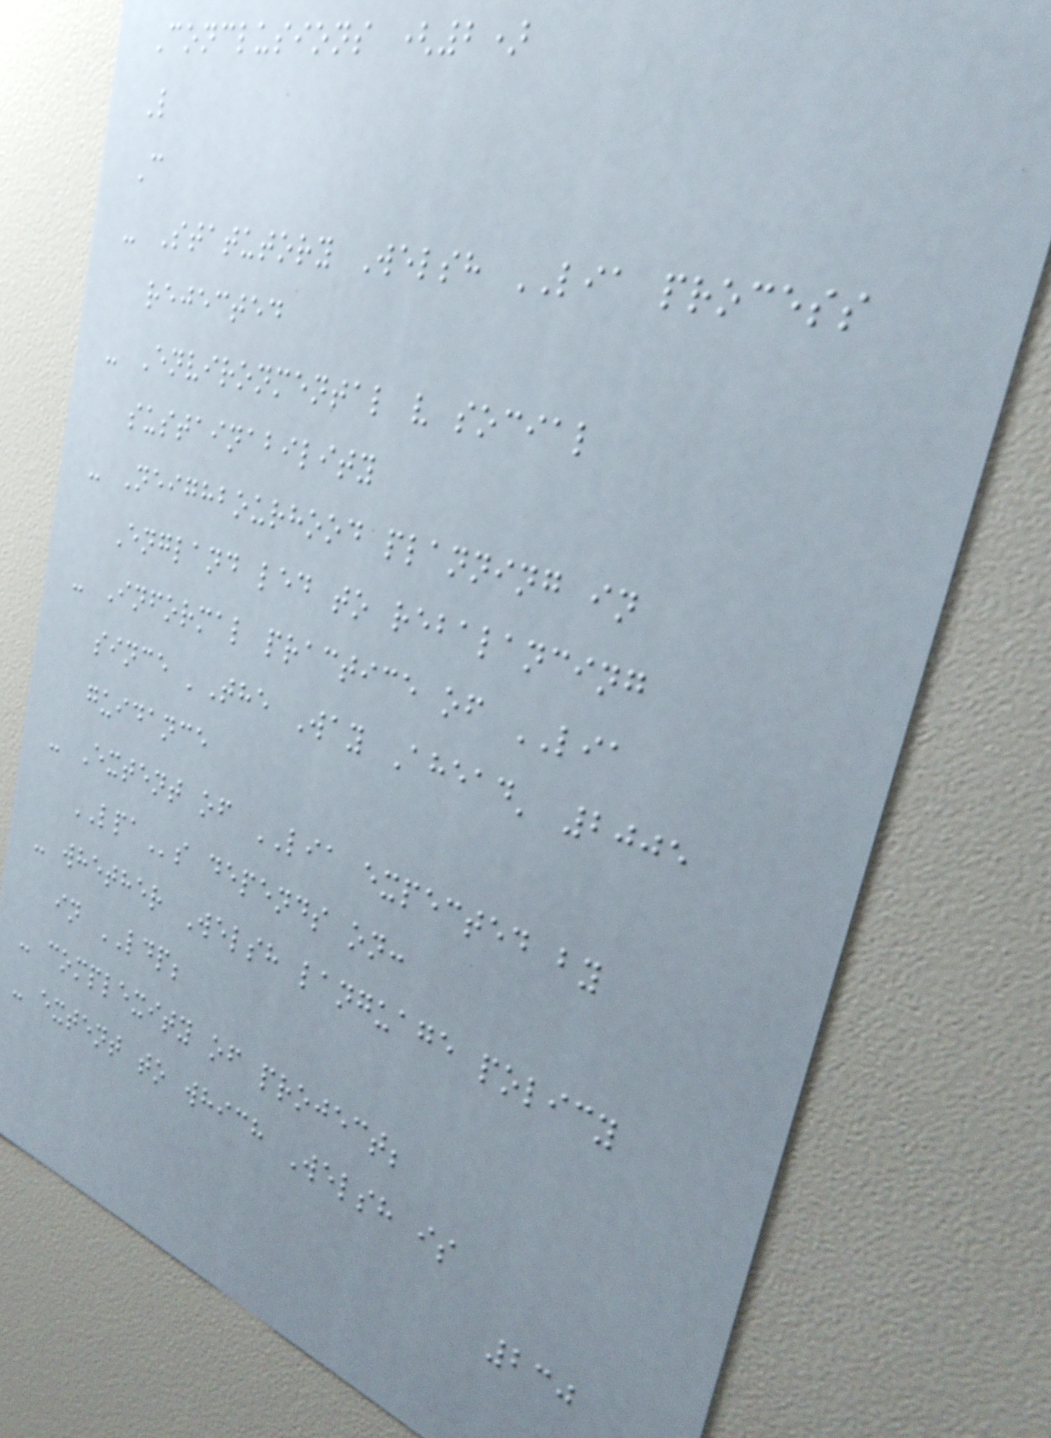Conclusions (2)
L
C
- Statutory Welsh LIA process
rejected
- Environmental v social
sustainability
- Neighbourhood planning in
England led to rebalancing
- Informal practice of LIA
since 'The Way Ahead' 2005
guidance
- Extent of LIA expected by
LPAs depends on:
- whether Welsh language policy
in LDP;
- complexity of project;
- extent to which Welsh is
230
